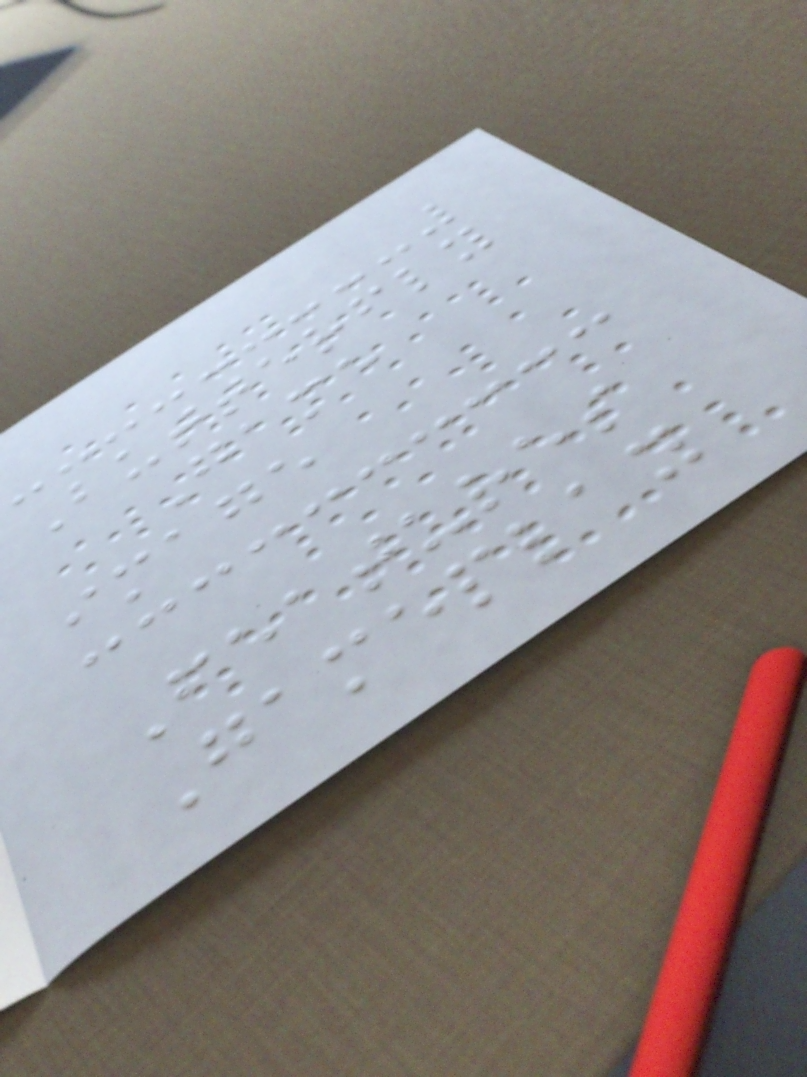Butterfly
Game
image
Features
Gameplay
